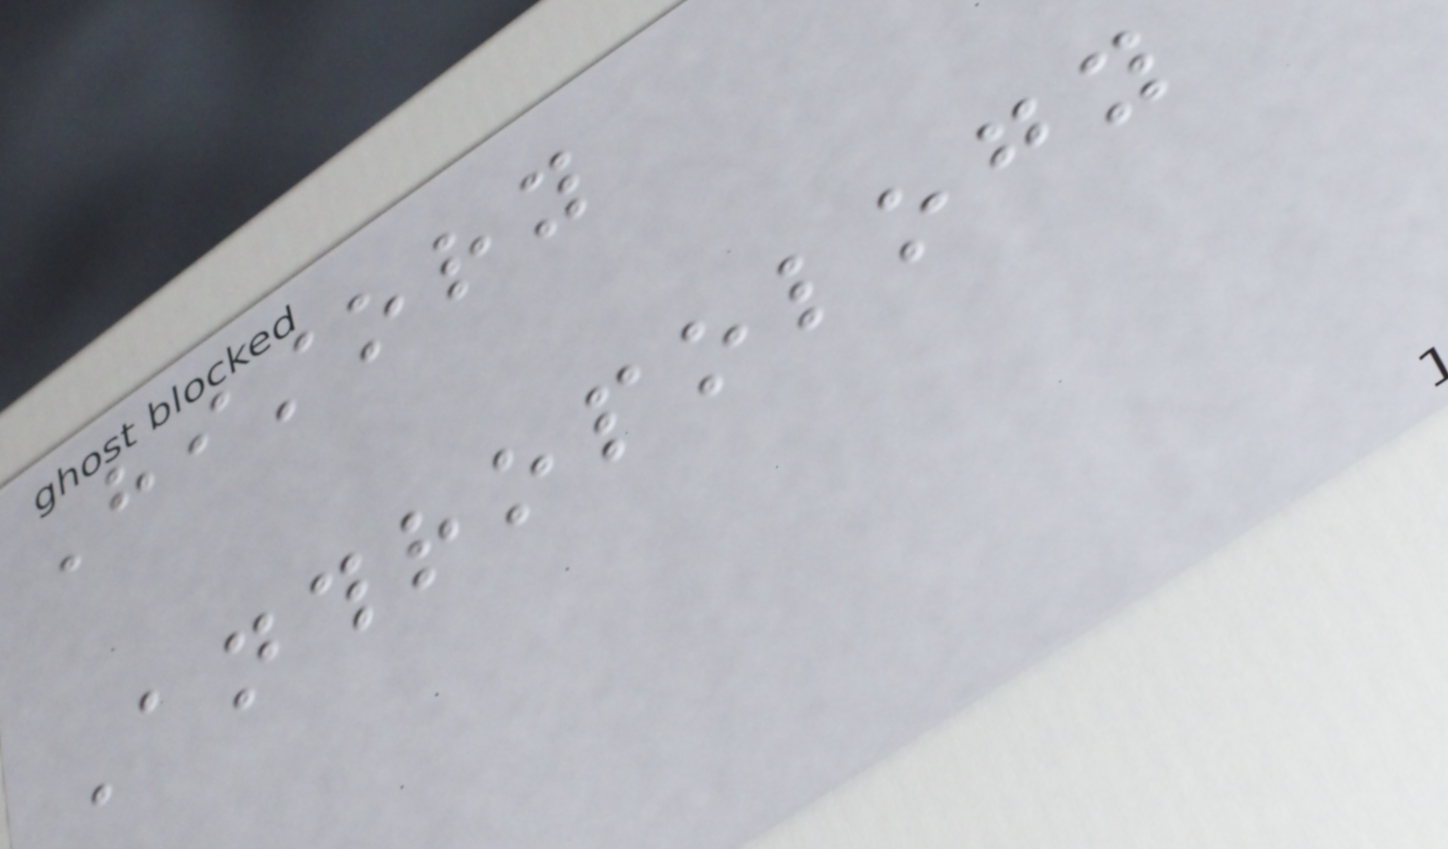History
Anthropology
